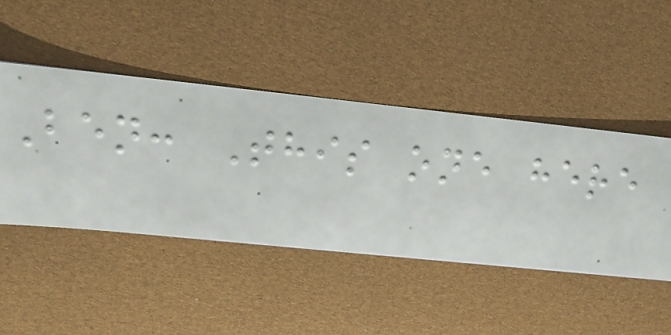Ben: This one here
